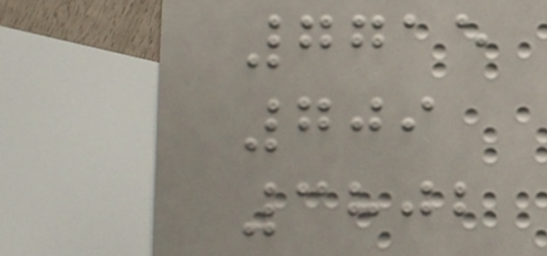7715
709
3802
